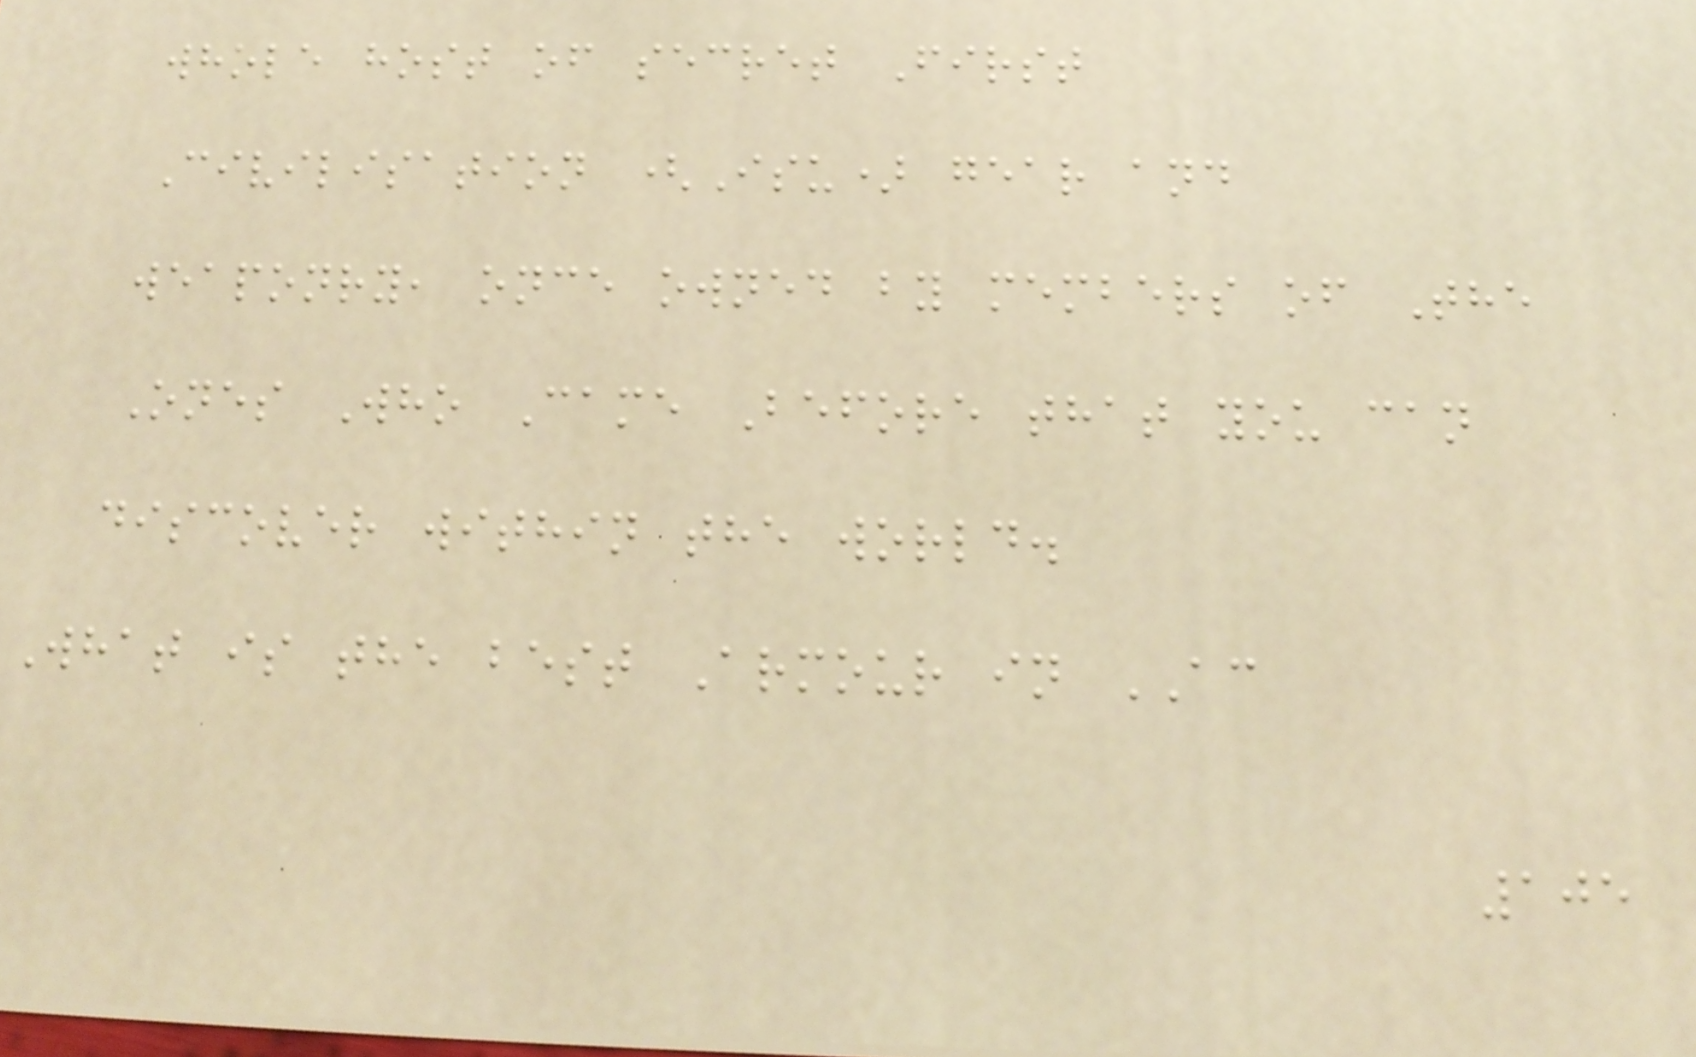whole host of secret First
Civilisation (Isu) gear and
weaponry, once owned by members of The
Ones Who Came Before that you can
discover within the world.
What is the best Armour in AC
105
